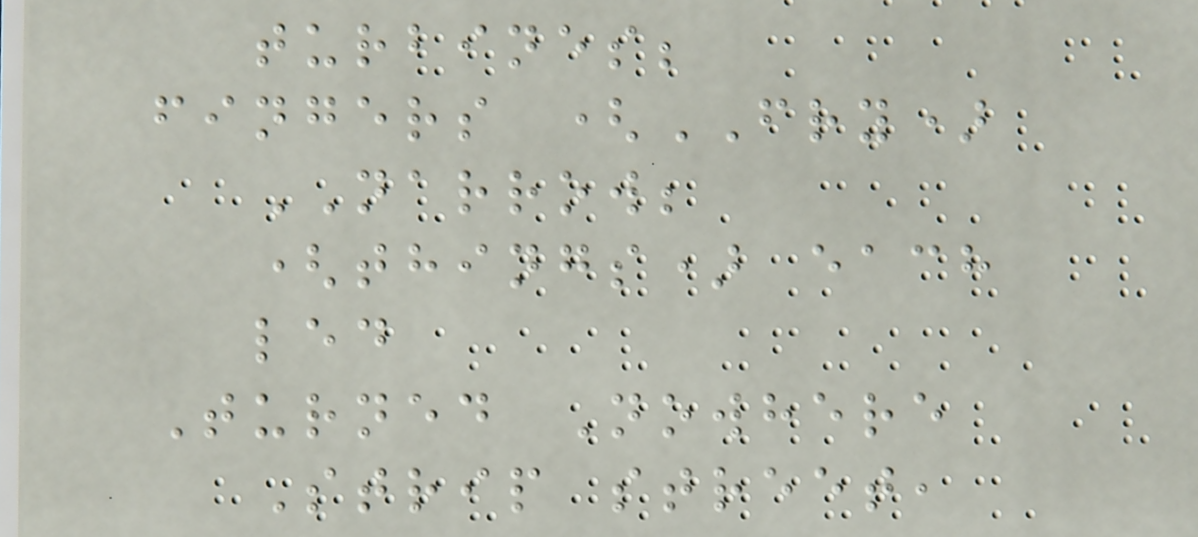turbines;
fingers (FRY)
NARROW;
(things) each
led
Turned Nowhere
Strip street,
